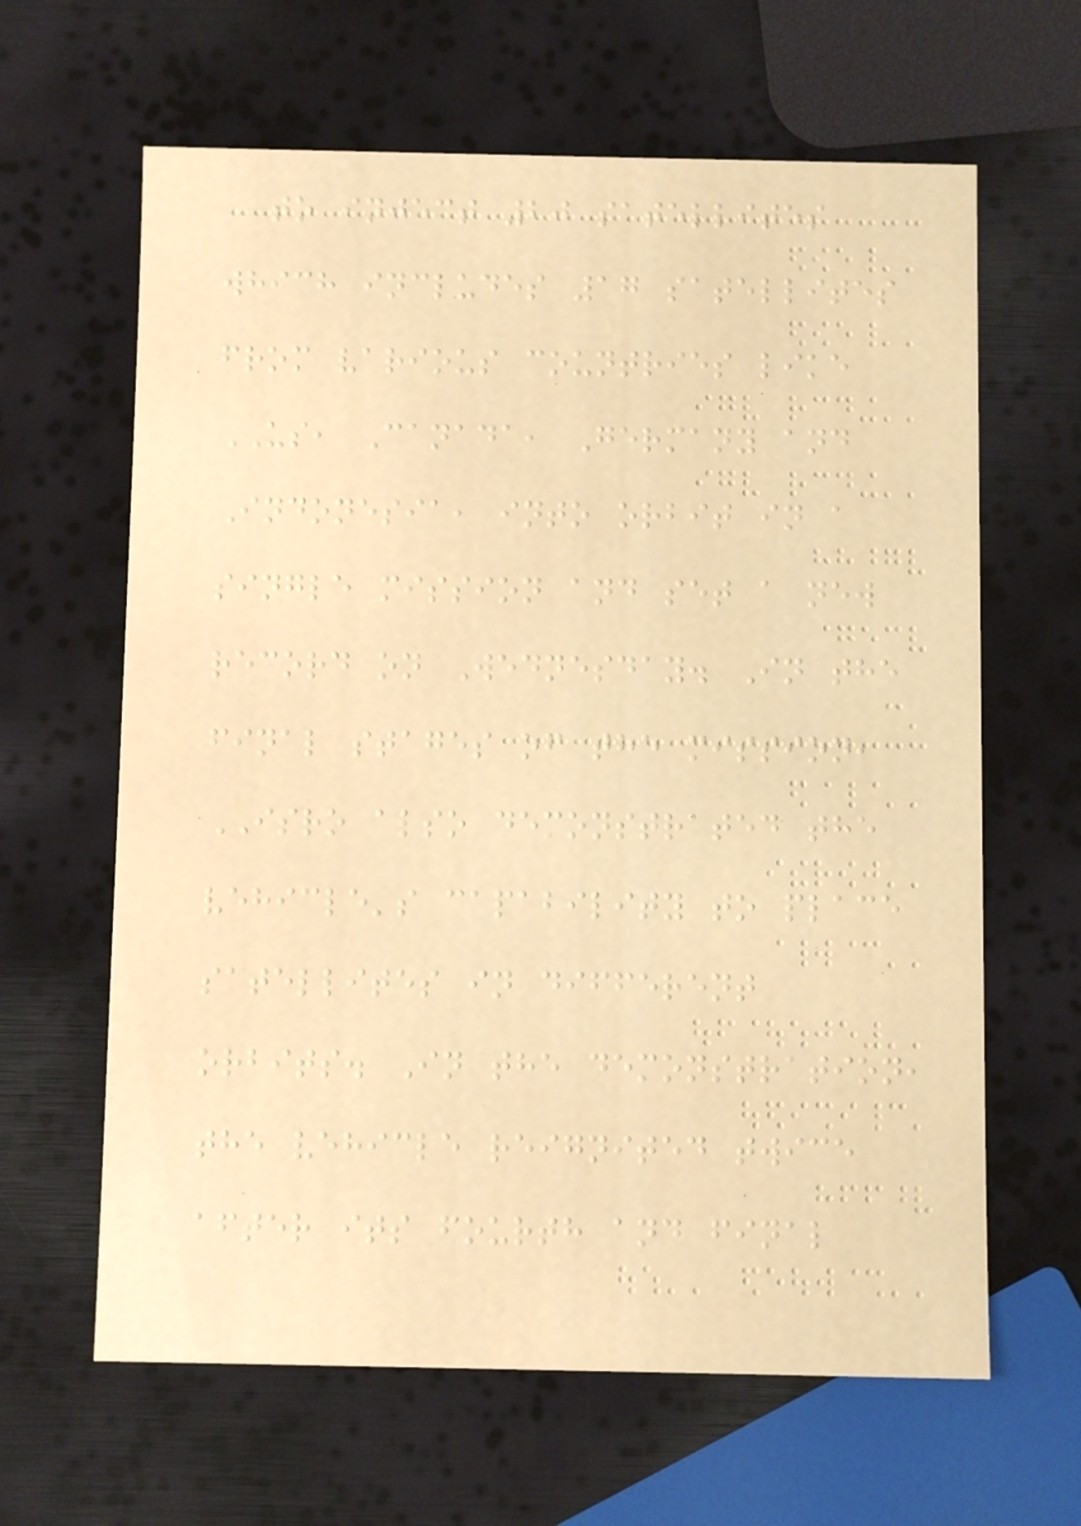to inject 20 satellites
which includes 17 satellites
from various countries like
US, Canada, Germany and
Indonesia, into orbit in a
single mission and set a new
record on Wednesday. In the
final stages of the mission,
ISRO also demonstrated the
vehicle's capability to place
satellites in different
orbits. In the demonstration,
the vehicle reignited twice
after its fourth and final
